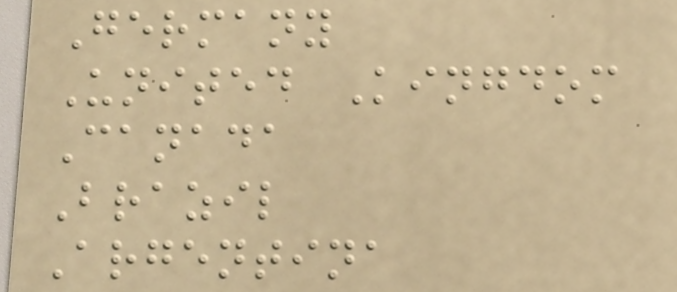Germany
United Kingdom
Canada
Brazil
Argentina
